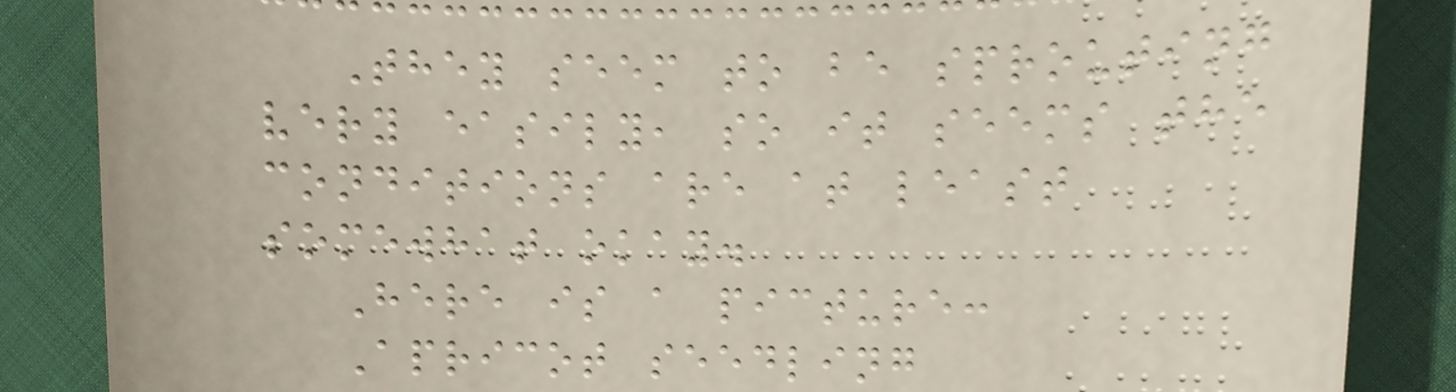They seem to be sprouting
very easily, so it seems the
conditions are at least
somewhat okay.
Here is a picture:
Apricot seedling
